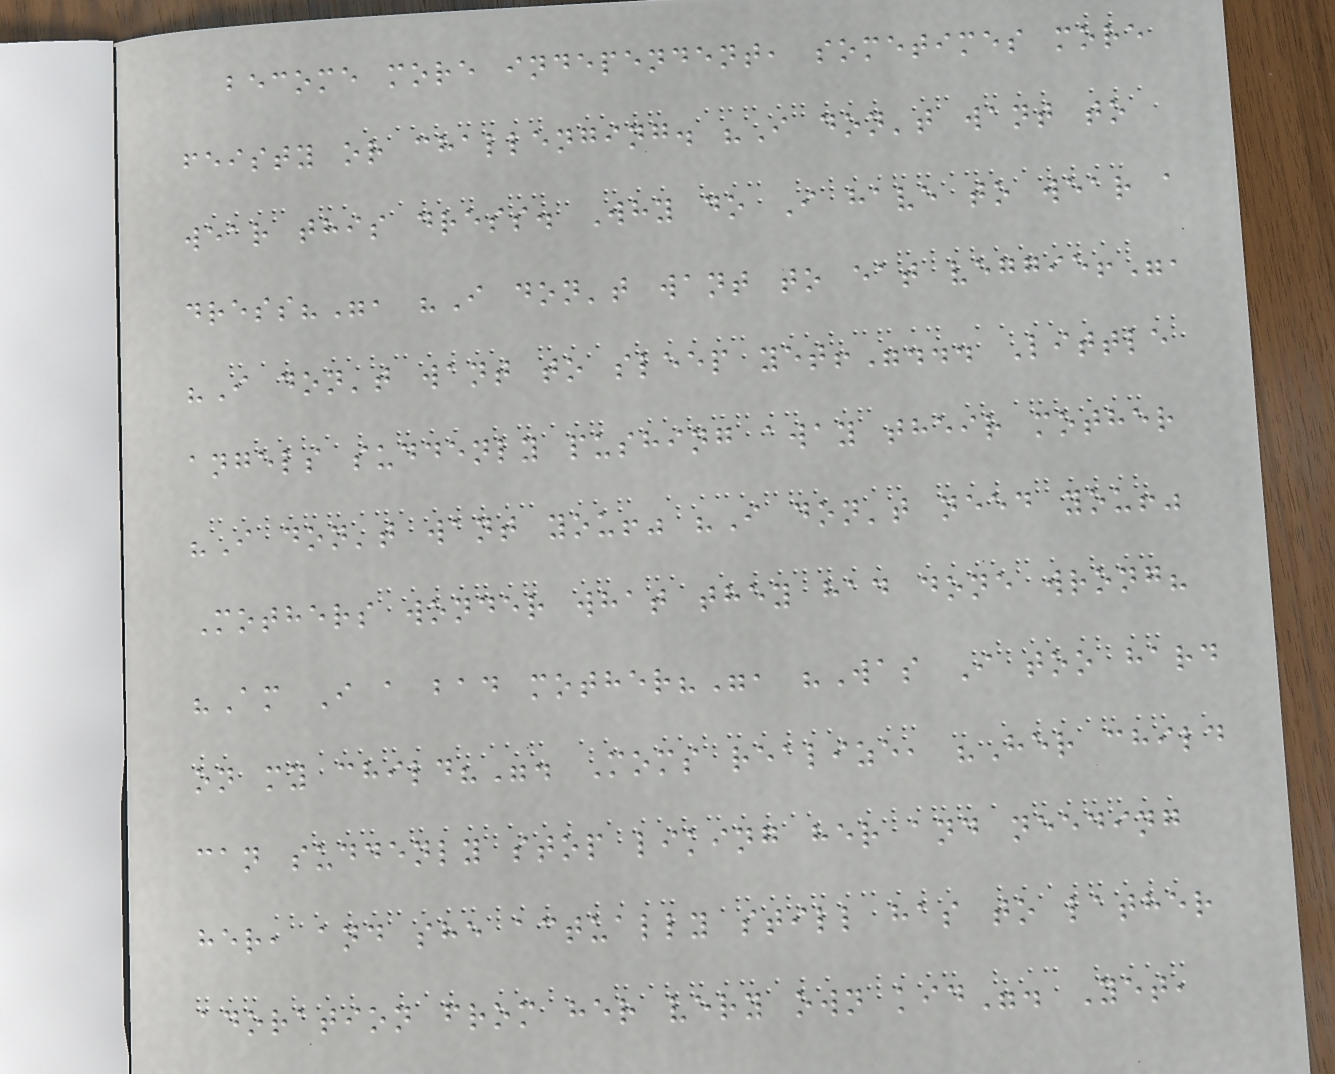become more independent, sometimes more
feisty or challenging. "I don't want to
wear this dress. Why do I have to wear a
dress?", "I don't want to eat veggie!",
"I don't want to sleep yet!"... Little
angels suddenly pushing away their mother
"I don't want you!" "I don't need you!"
Mothers wonder what they had done wrong?
"Am I a bad mother?", "Was I too hard
on my child?". Moms realize, "Her child
can suddenly stop liking her and needing
her, and she actually still has to lather
adoration from her very own kid". Yet,
